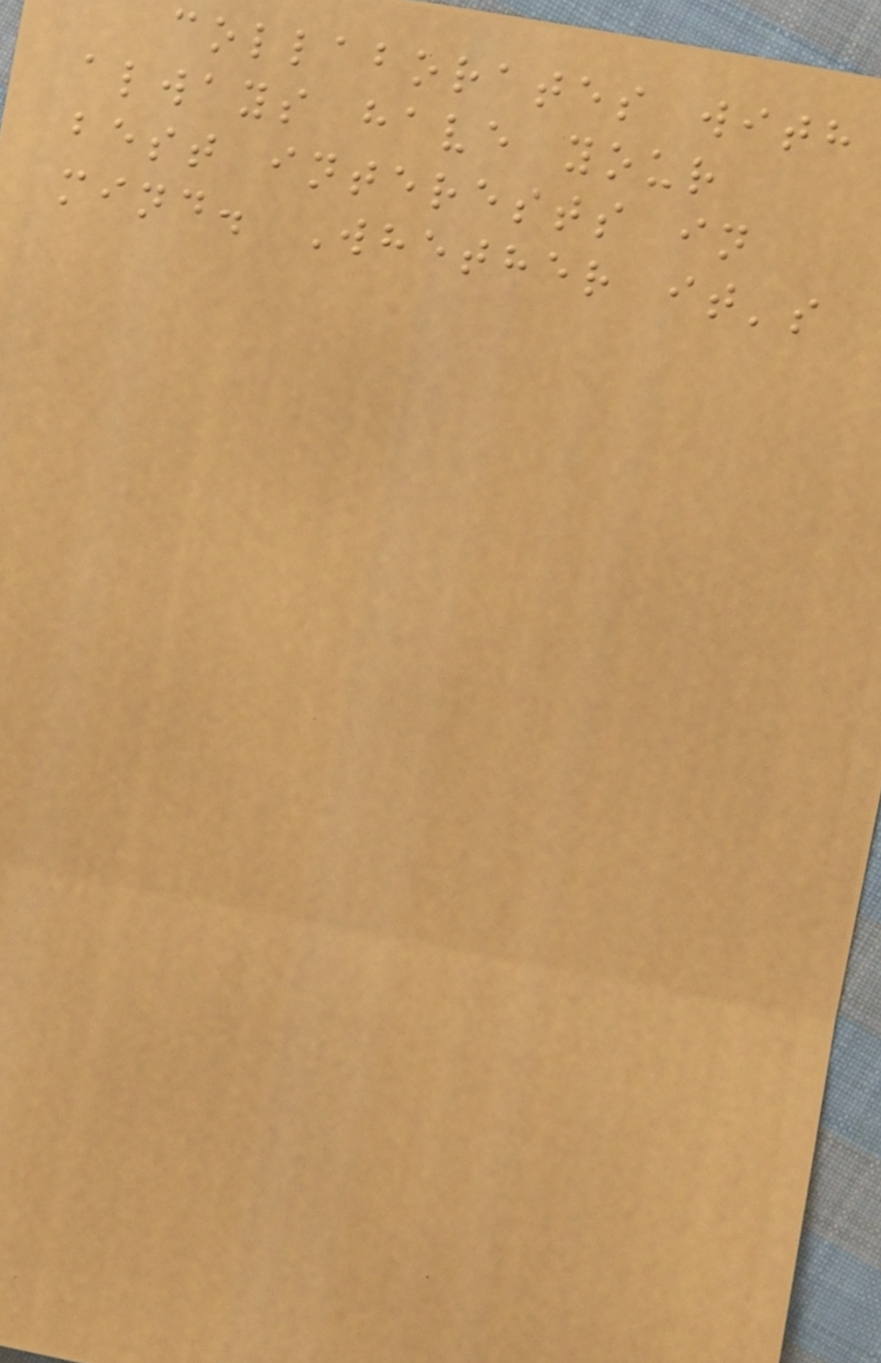collaborates with
always have your
best interests in
mind. Whether it's
